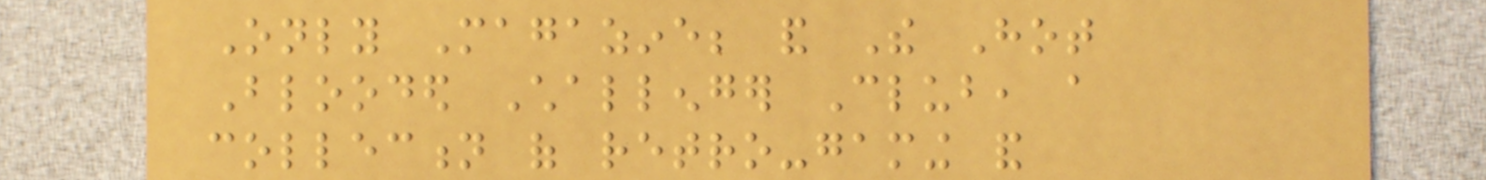Only Magazine; and The Hot
Blooded Challenger Club, a
collection of retro-gaming and
